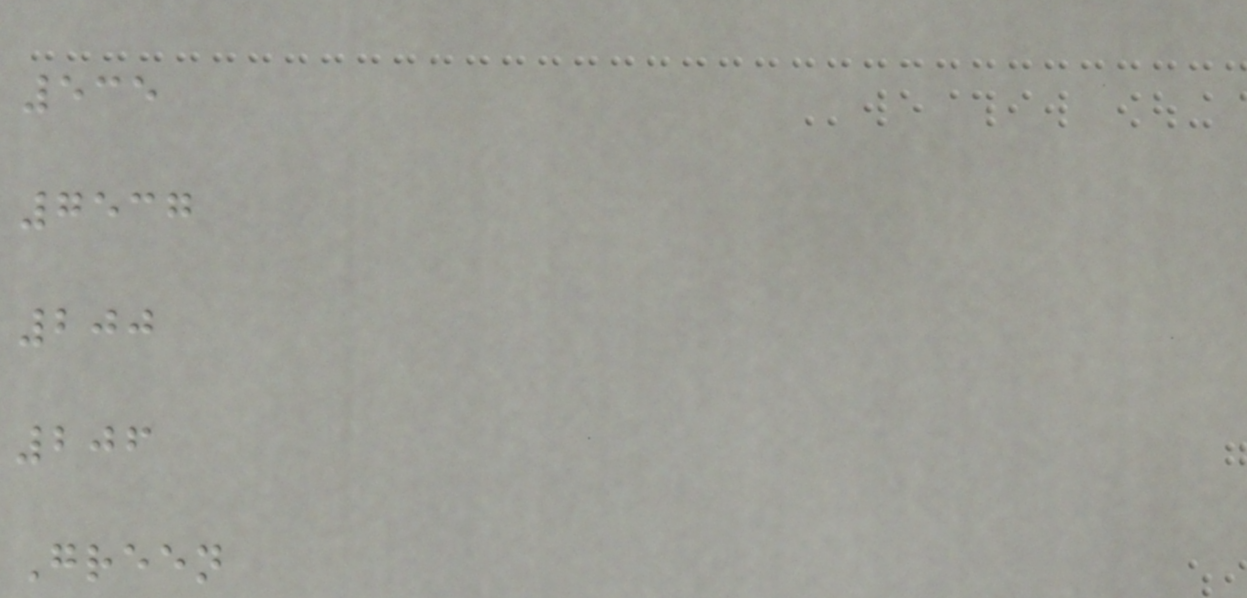535
7537
200
206
Green
